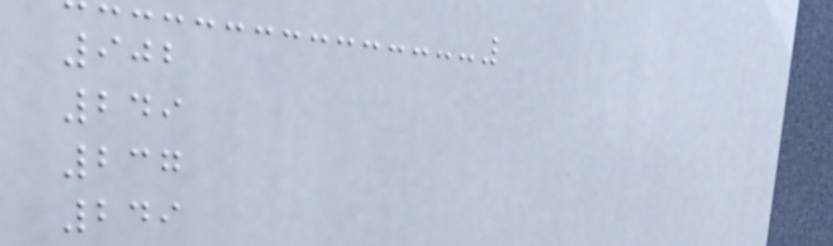902
249
237
249
